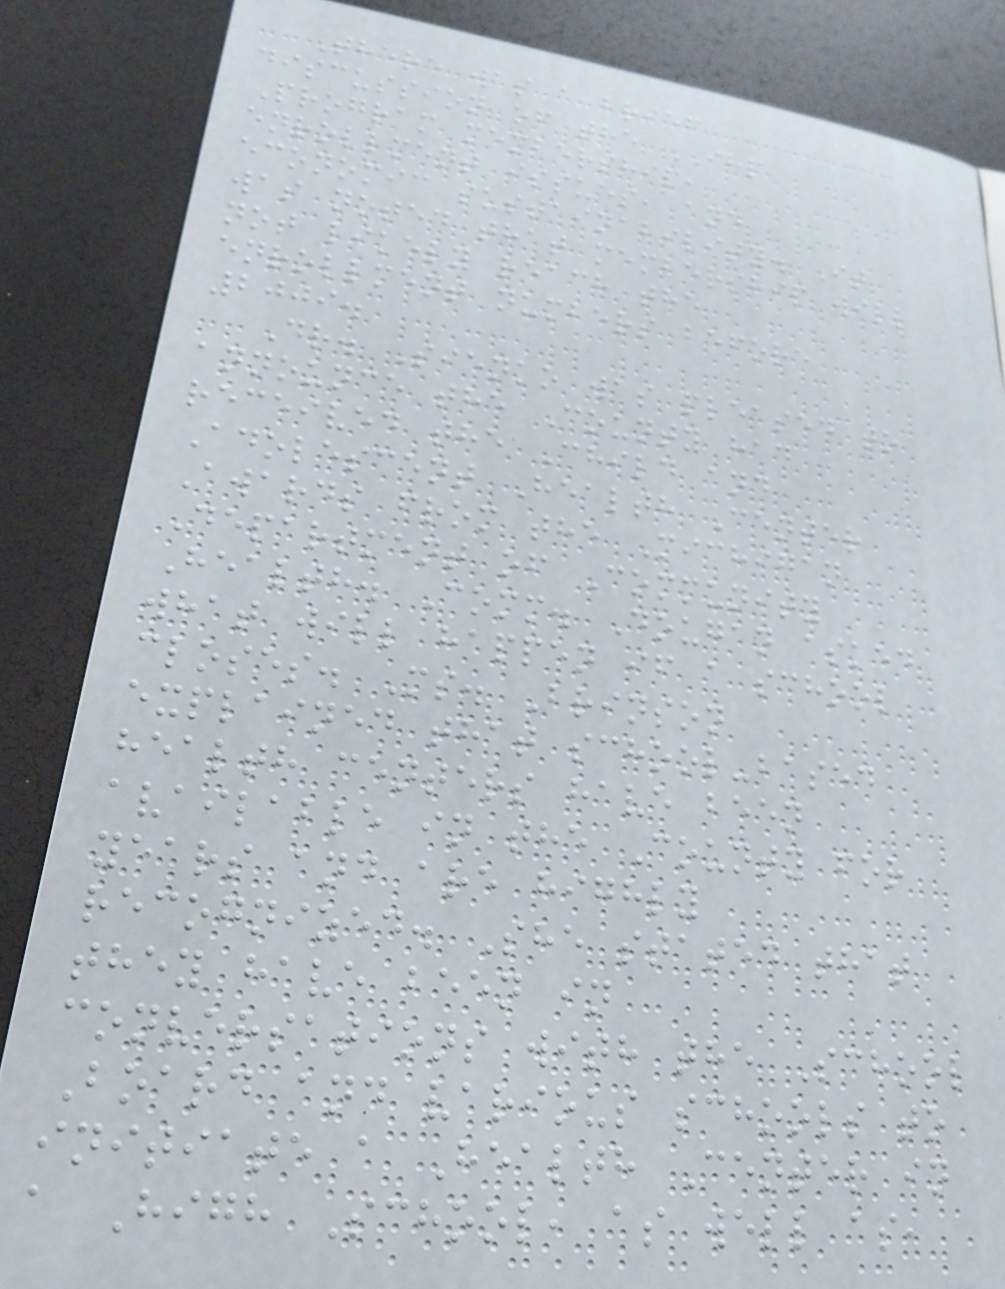There was a brief
discussion of the IHP
Program membership,
enrollment issues, and
economic sustainability. It
was noted that membership will
not likely reach the
enrollment numbers before
2009.
Dr. Sienko was pleased to
announce the County had
received the Child and
Adolescent Health Center
Awards from the Michigan
Department of Community
Health. Comm. Dougan asked
what will happen if a school
closes. Ms. Brinson
explained that school-based
health centers have been
available in the County for
years and are highly
recognized. She stated that
they have been in
conversations with the School
Board and various schools to
initiate a Health Center in
a High School, as well as,
